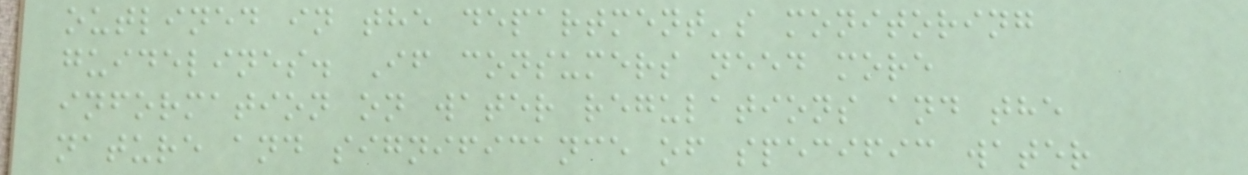outlined in the department's monitoring
guidelines. If consumers need more
information on water regulations and the
nature and significance of specific water
